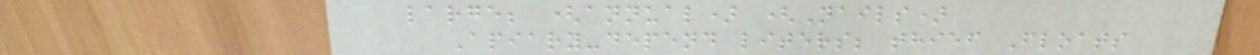large; (annual) (Nails)
Apiary-depend liters; thief Floats
